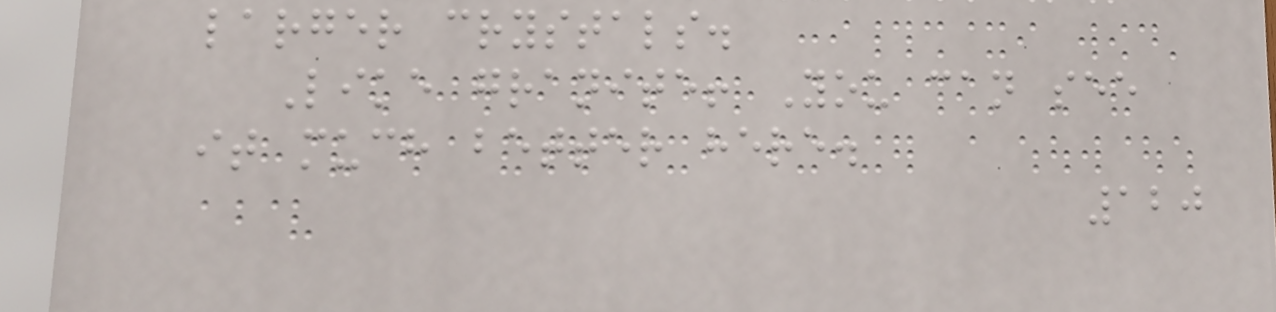larger crystals.
Like granite! You can see
it much better here.
120
